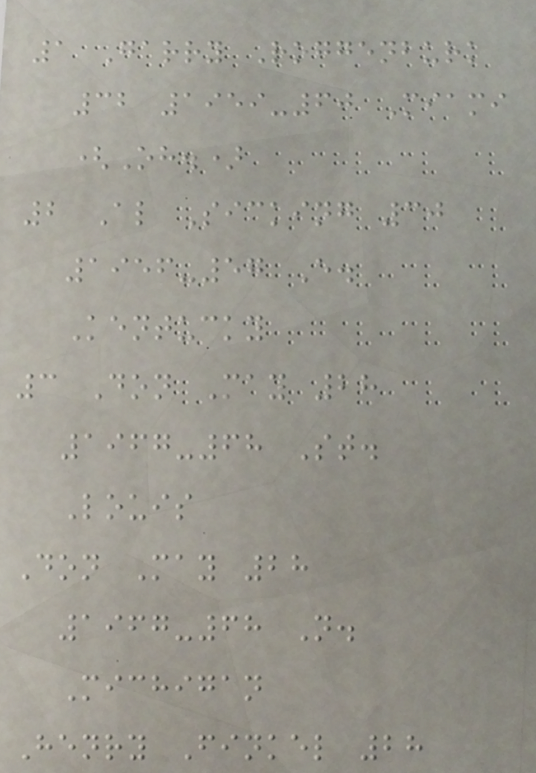1 Garry Roggenburk
32 1959-60 Miami
(Oh.)
2 Al Sicking 30
1956-57 E.
Kentucky
3 Don May 28
1967-68 St.
Louis
Don May 28
1967-68 N.
Michigan
Henry Finkel 28
